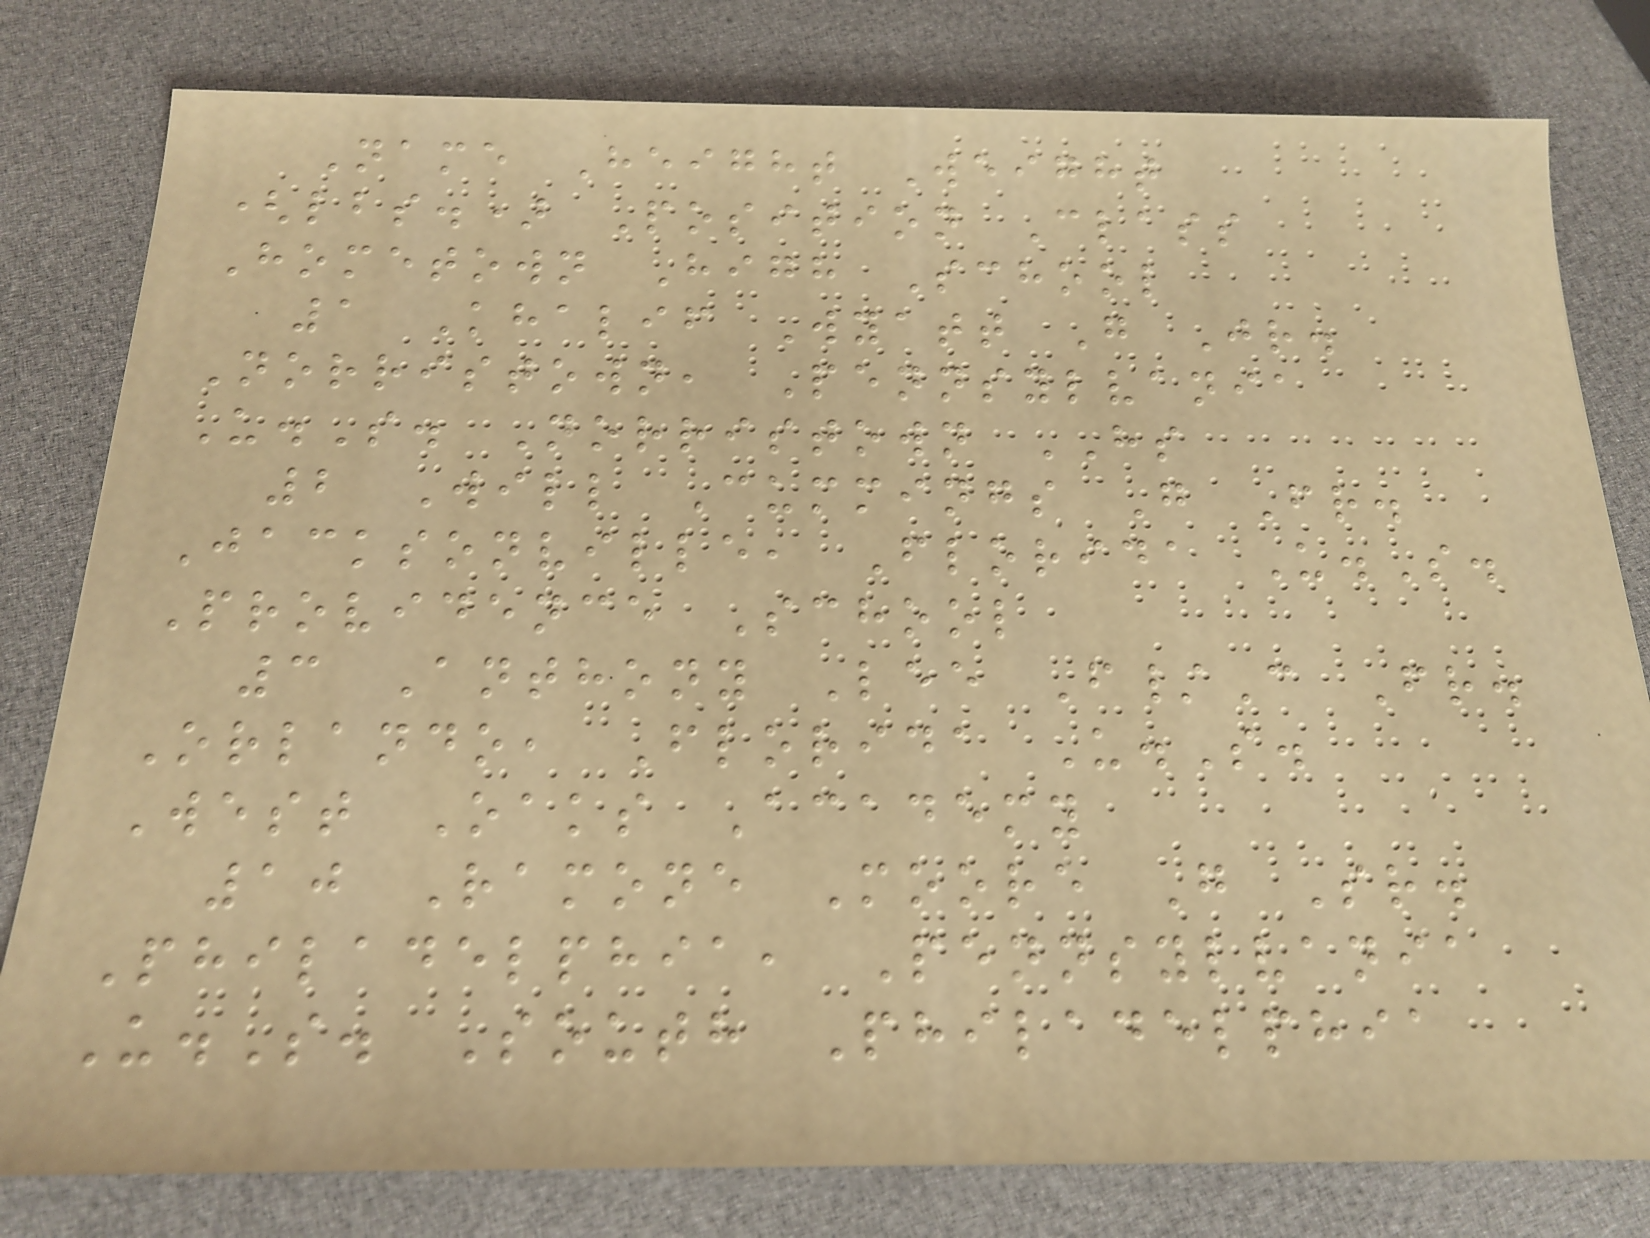Name Height Weight
(lbs.) Position Class
Hometown High School
1 Khalif Wyatt G Jr.
Norristown, Pennsylvania
U.S. Norristown HS
2 Will Cummings G Fr.
Jacksonville, Florida U.S.
Providence School
3 Anthony Lee F/C Fr.
Orlando, Florida U.S.
West Oaks Academy
10 Ramone Moore G Sr.
Philadelphia, Pennsylvania
U.S. South Philadelphia
